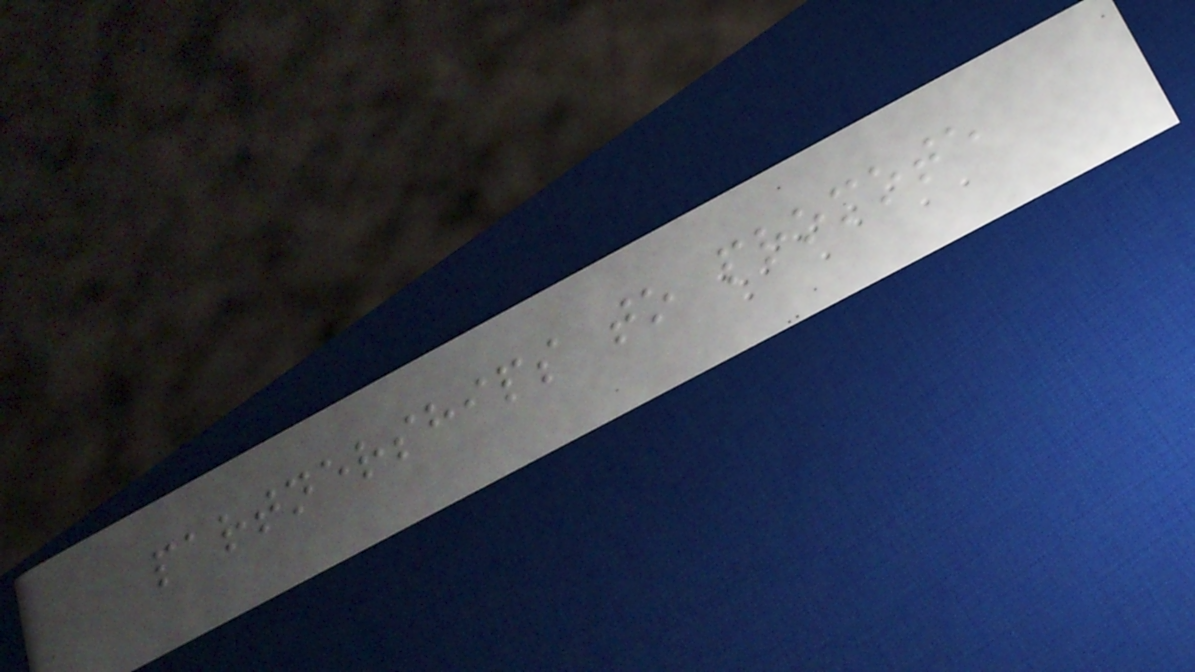partnerships to promote
